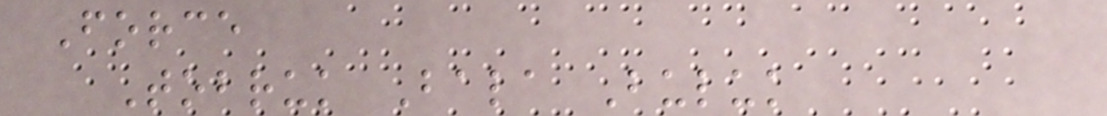Force
Tobruk Bala Buluk
